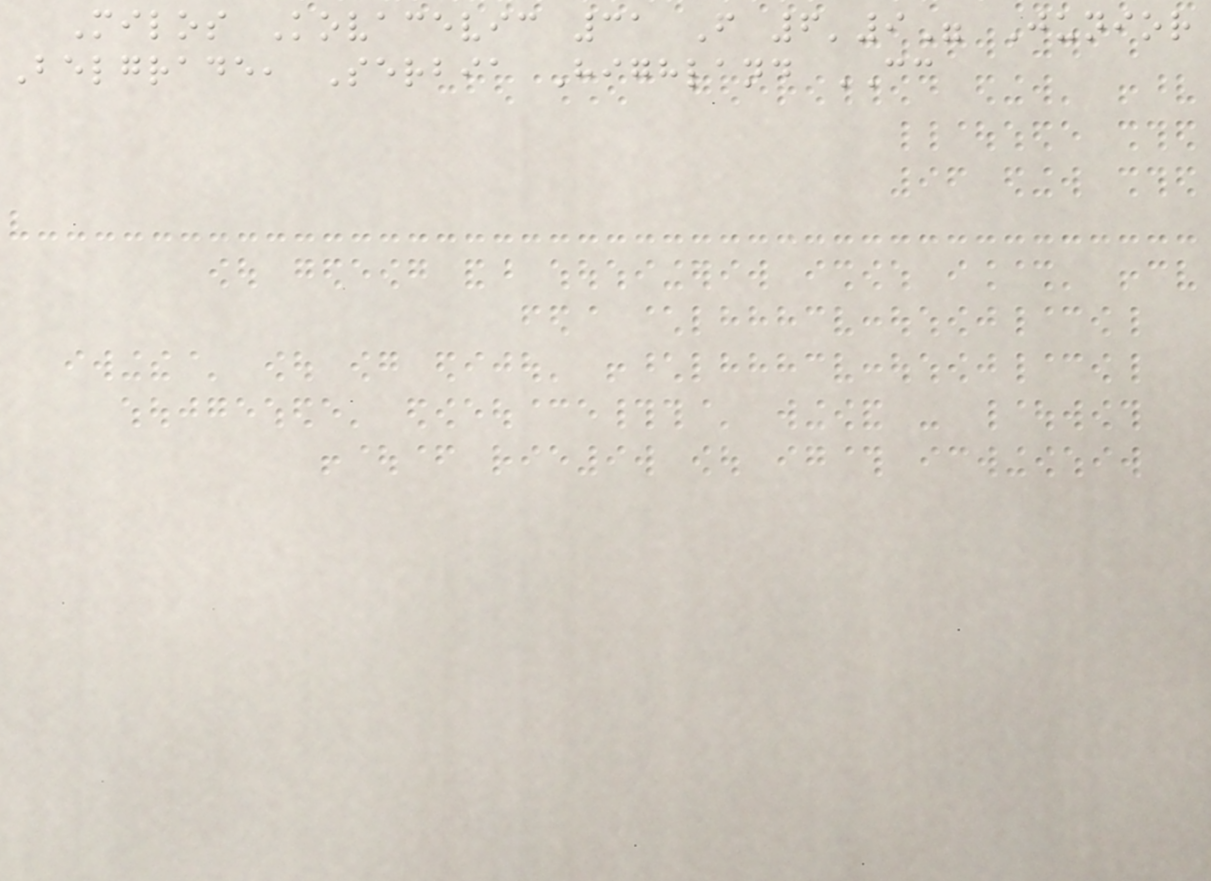Milos Kovacevic 31 F 6'9" Junior
Belgrade, Serbia Highland CC
